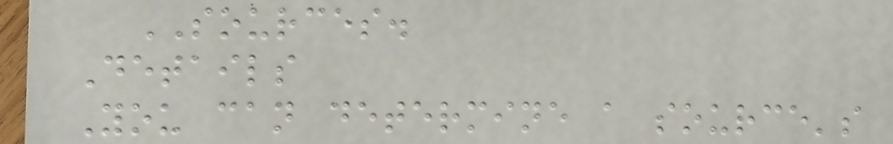SOURCES.
Details
You can determine a source's
